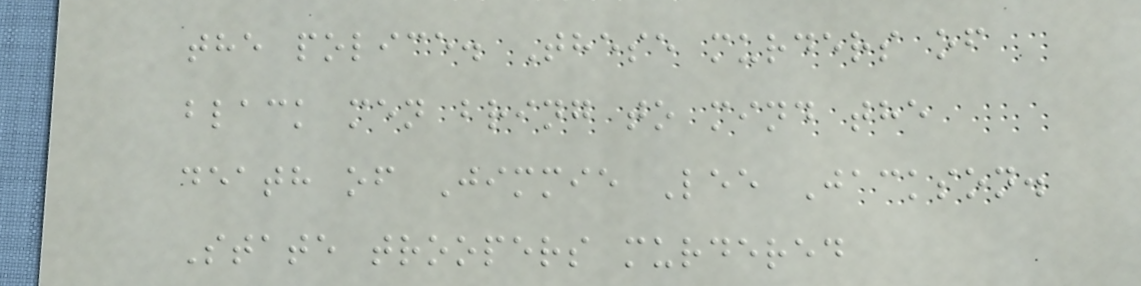the police. These murders of
black men bring to mind the
death of Jimmie Lee Jackson.
State troopers murdered
